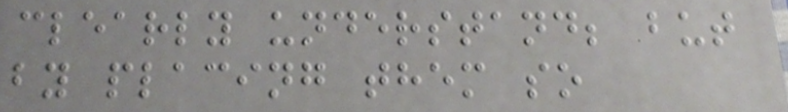clearly understand; but
by placing them so
